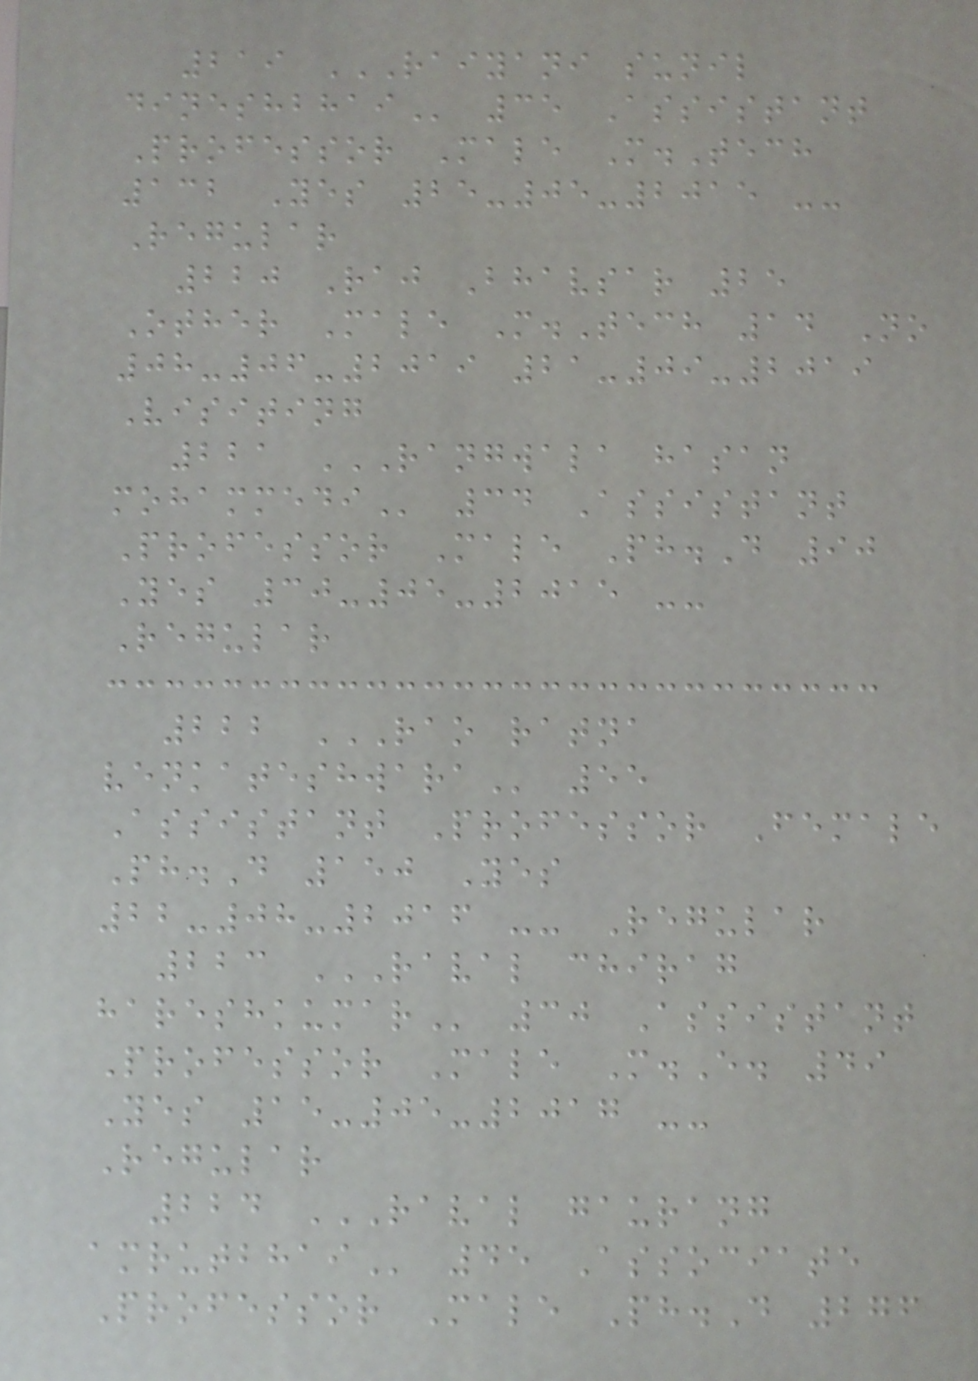219 RAIYANI SUNIL
DINESHBHAI 35 Assistant
Professor Male M.Tech
132 Yes 25-05-2015 --
Regular
220 Raj Bhavsar 25
Other Male M.Tech 14 No
08-06-2019 21-09-2019
Visiting
221 RANGWALA HASAN
MOHAMMEDI 34 Assistant
Professor Male Ph.D 90
Yes 30-05-2015 --
Regular
222 RAO RATNA
VENKATESHWARA 55
Assistant Professor Female
Ph.D 150 Yes
22-08-2016 -- Regular
223 RAVAL CHIRAG
HARESHKUMAR 30 Assistant
Professor Male M.E. 49
Yes 15-05-2017 --
Regular
224 RAVAL GAURANG
AMRUTBHAI 45 Associate
Professor Male Ph.D 276
